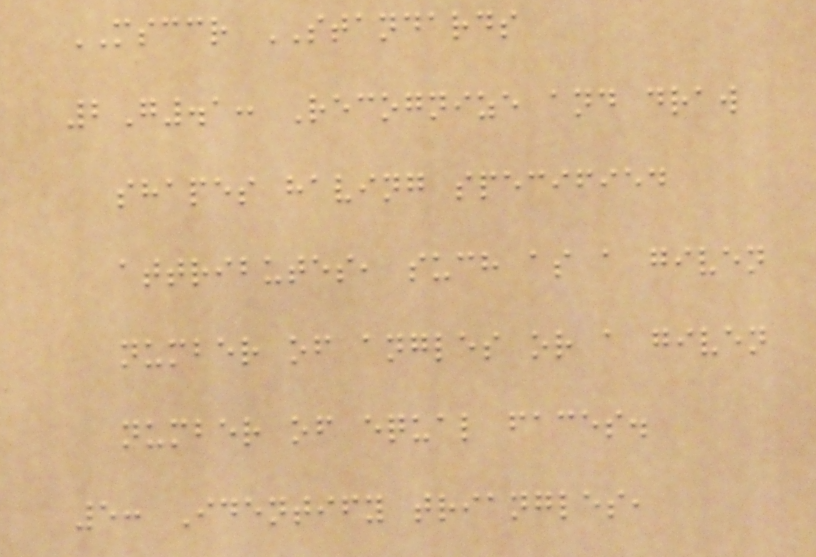MSCCR STANDARDS
2G.1: Recognize and draw
shapes having specified
attributes, such as a given
number of angles or a given
number of equal faces.
5: Identify triangles,
